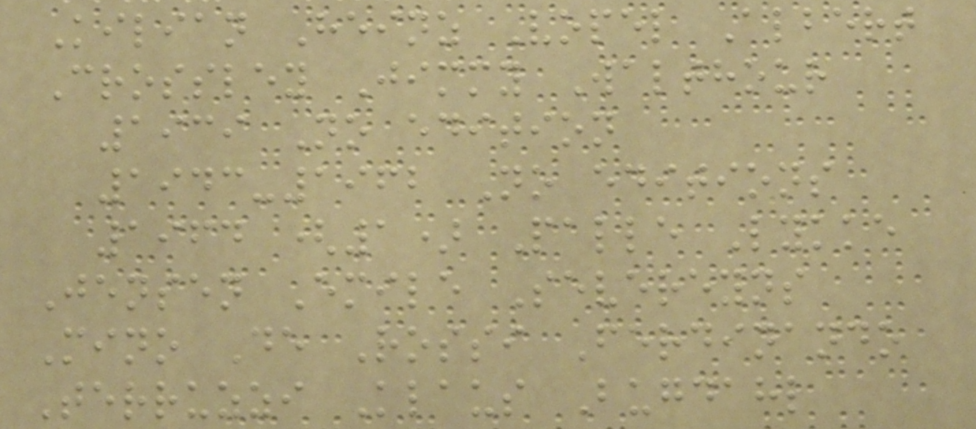Kilian Heinz Vopel Albert
Crossley Jimmy Walthour
1939 No edition
1943-1962 No editions
1964 (1) Palle Lykke
Jensen Emile Severeyns
Mino De Rossi Ferdinando
Terruzzi Klaus Bugdahl
